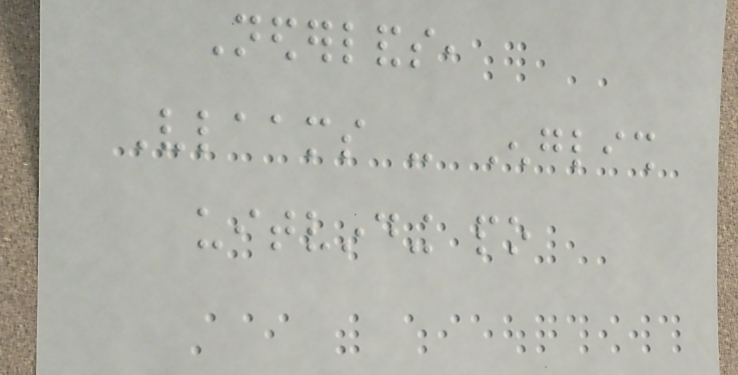Nederlands,
Vlaams - English
uitvinding po
